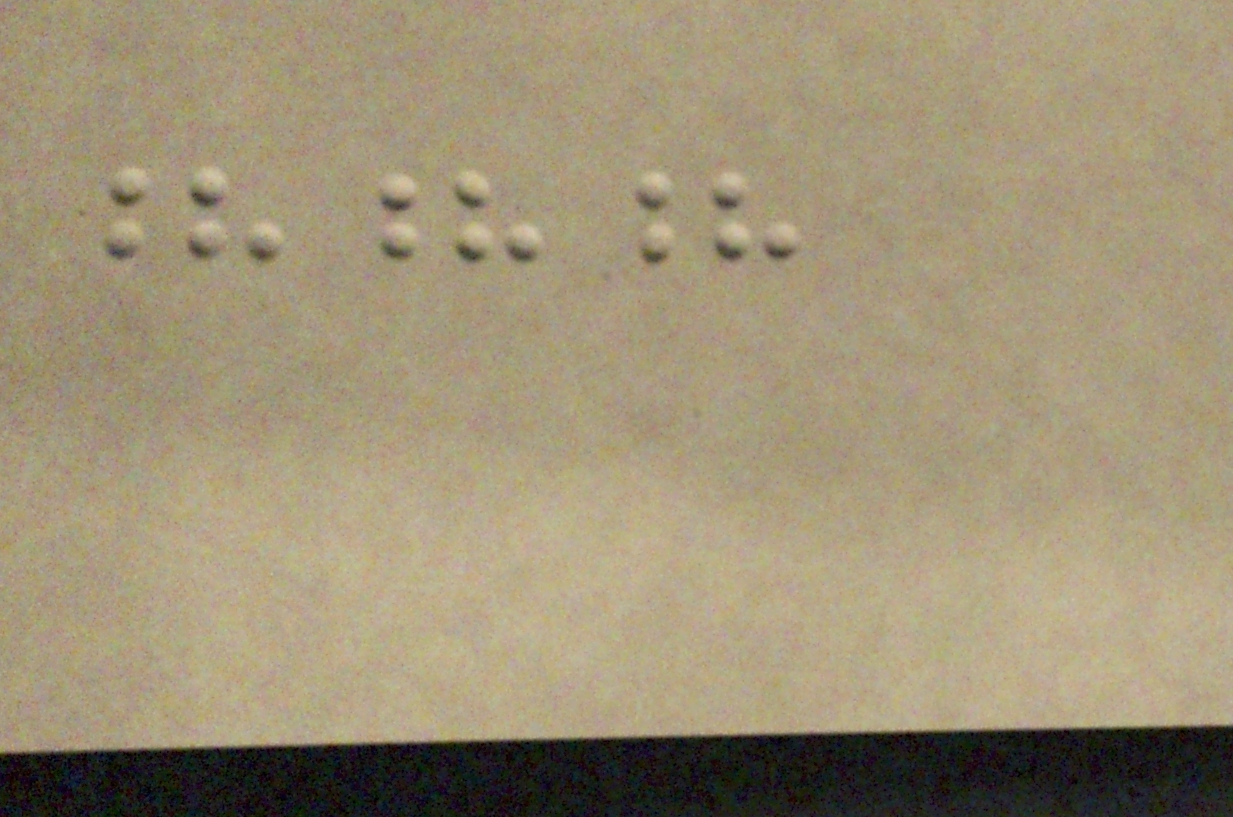???
